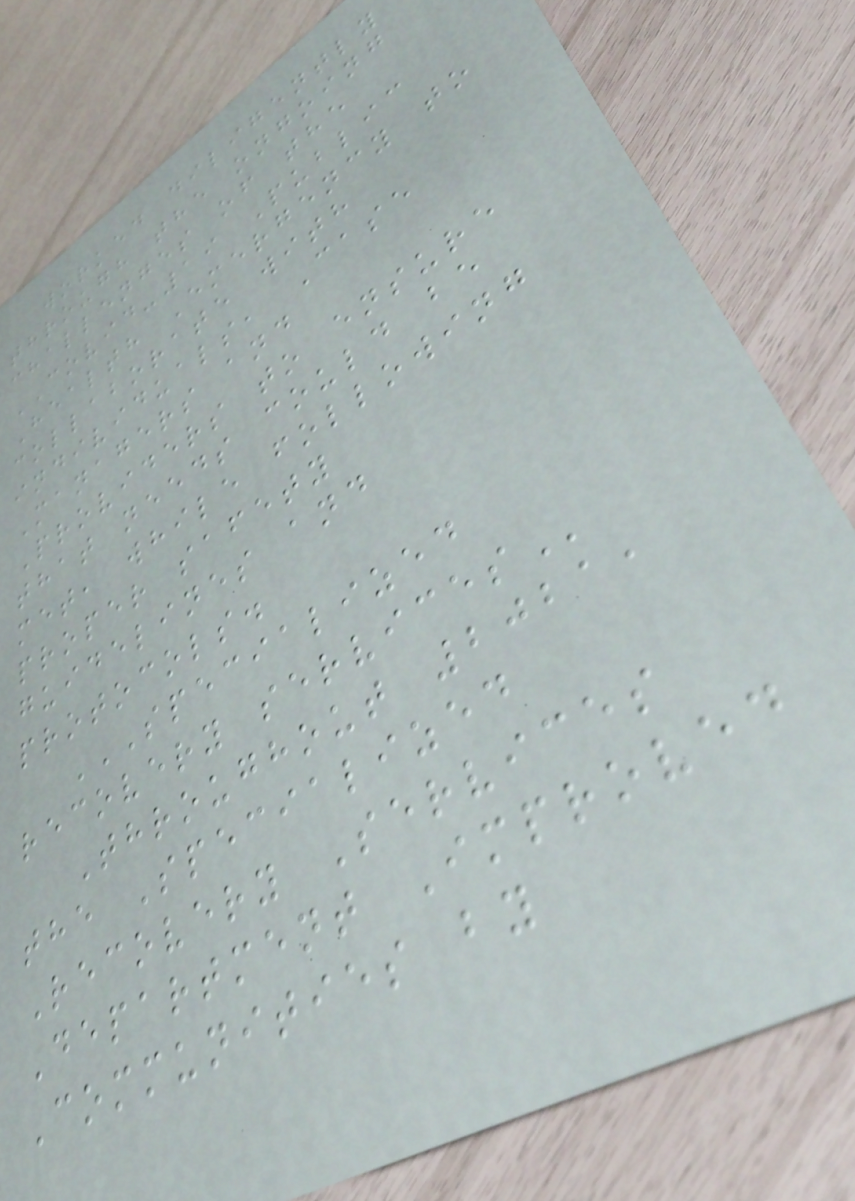worked diligently
through the ongoing
challenges of the
COVID-19 Public
Health Emergency to
collaborate with
individuals, Case
Managers and
Providers to ensure
that needs could be
met, while following
proper safety
guidelines and
protocols.
SPECIALIZED
RECOVERY SERVICES
Throughout 2021,
the Specialized
Recovery Services
Department Improved
Communities by
